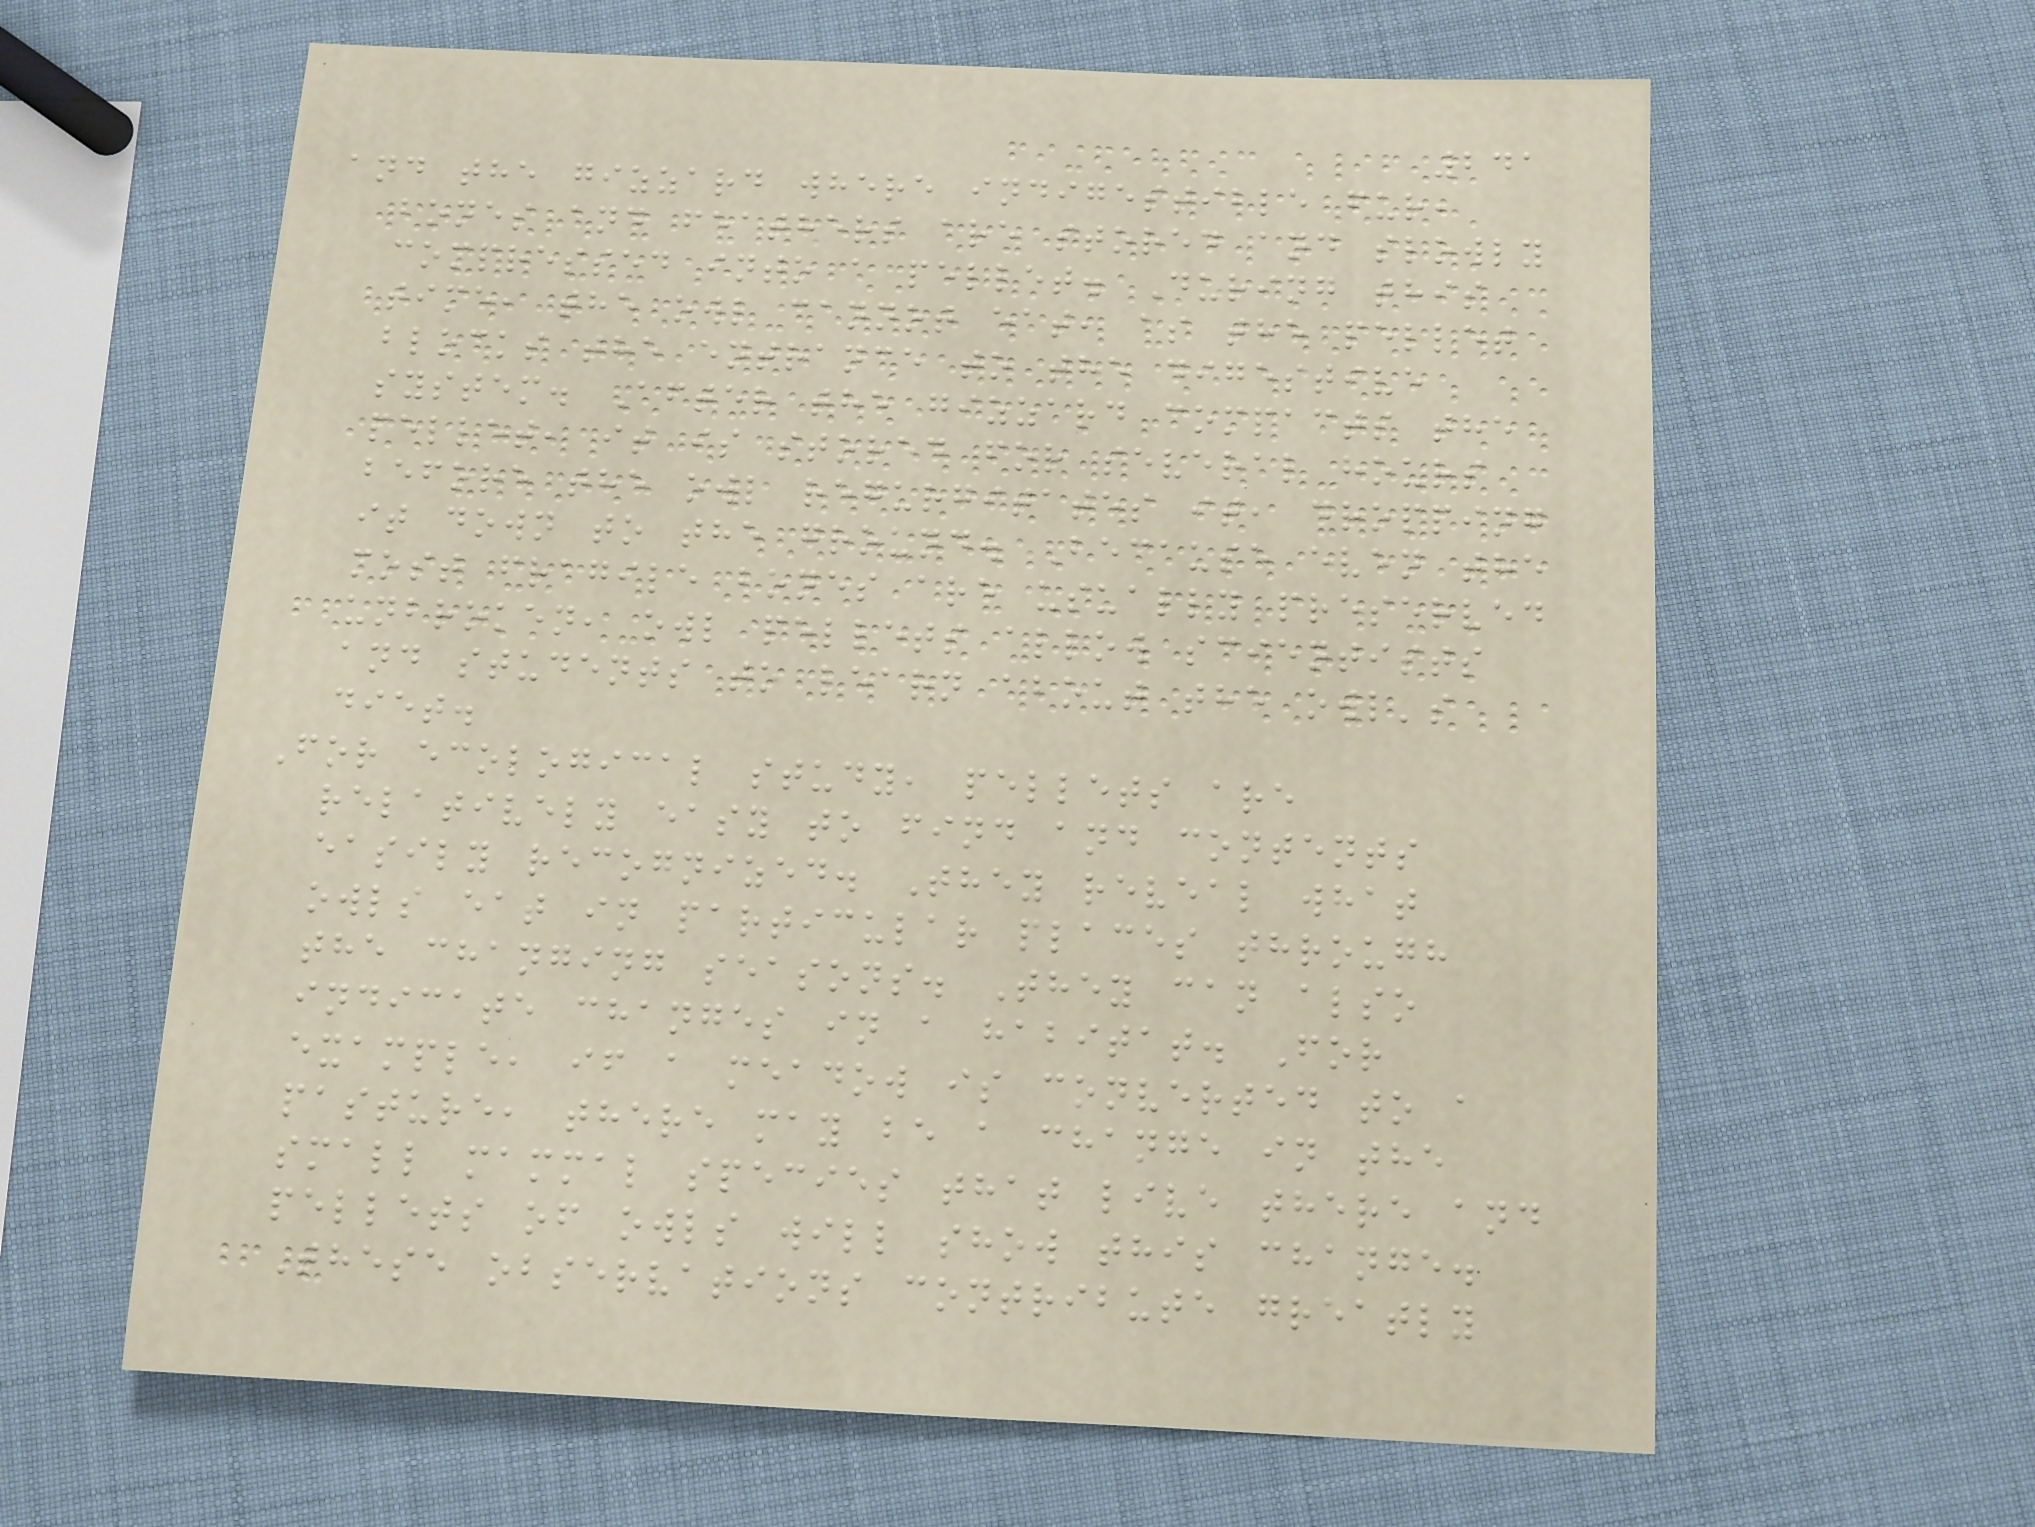241
and the gizzard where indigestible fur,
bones and feathers are stored and slowly
compressed into a pellet. During this
time, the owl cannot eat, as the pellet
blocks the entrance to the digestive
system. After the gizzard compacts the
pellet, it is stored for several hours
before the owl regurgitates it, dropping
it down to the ground. Because even the
most fragile bones are usually preserved
unbroken, owl pellets allow scientists
and students to learn about the owl's
diet.
For ecological study, pellets are
relatively easy to find and contents
easily recognized. They reveal what
owls eat in particular places through
the changing seasons. They can also
indicate changes in a habitat. For
example, if a meadow is converted to a
pasture, there may be a change in the
small mammal species that live there and
pellets of owls will show this change.
These observations contribute greatly
